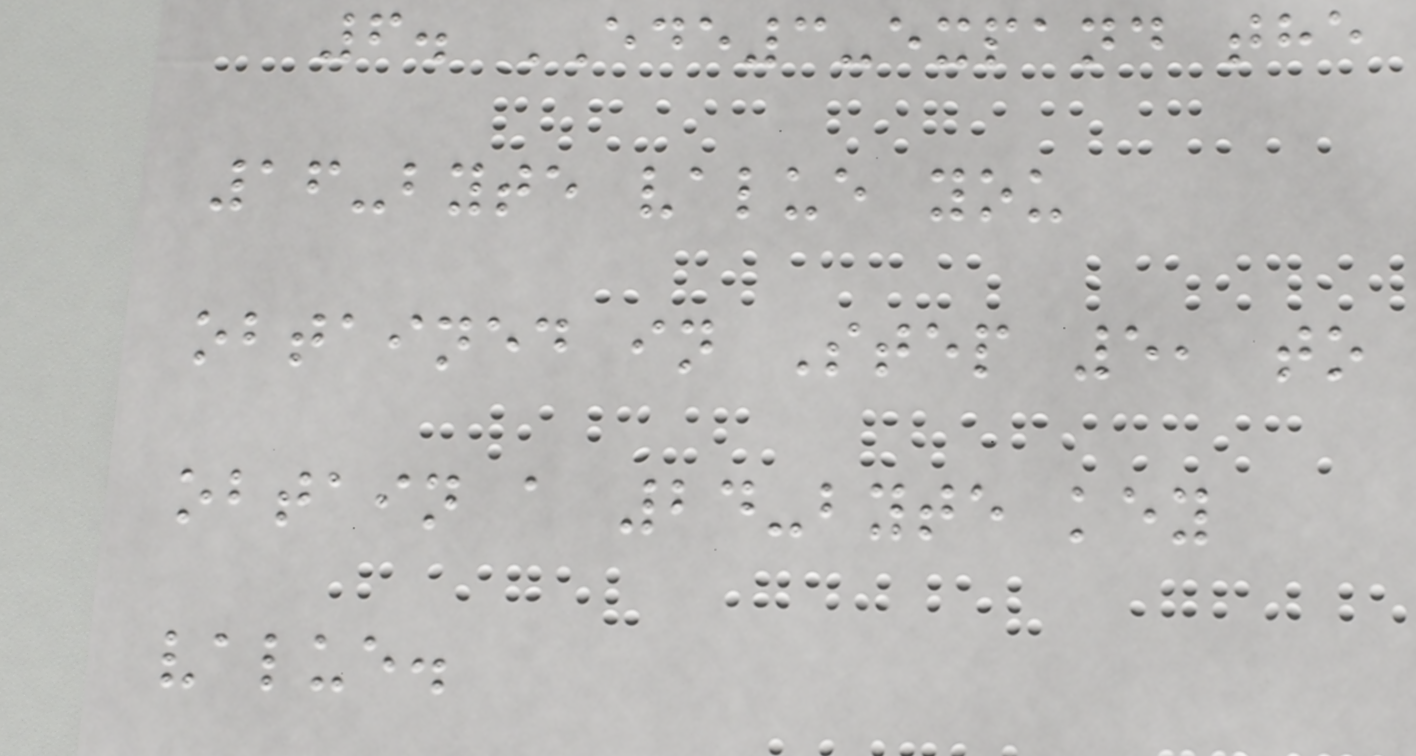6. EDE3-expand the
16-byte value you
obtained in Step 5, to
obtain a 24-byte key
value.
